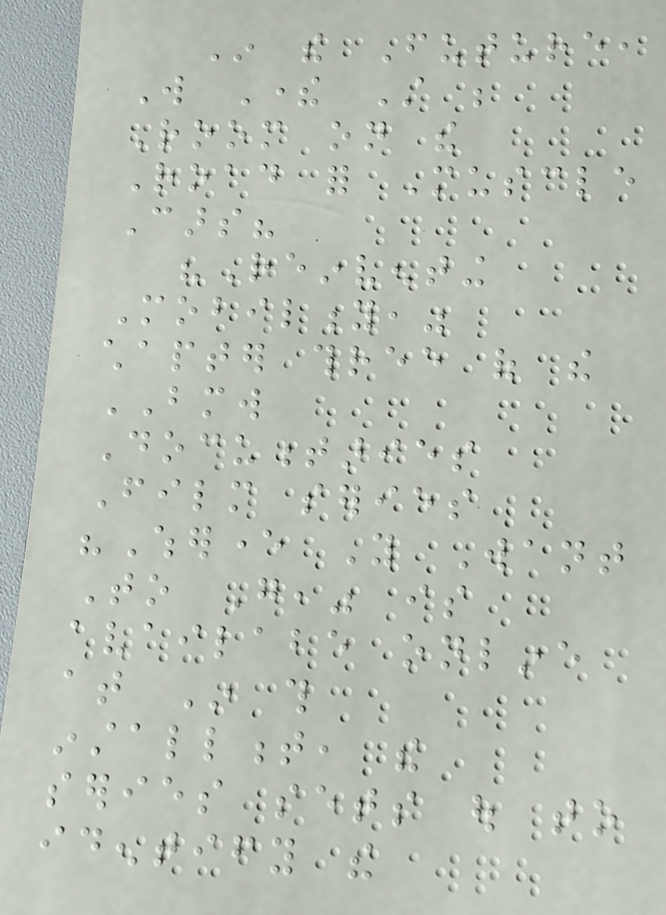In the Future,
Will There Still be
Room on the
Road for Muscle
Cars?
"Reinventing
Mobility,"
chapter three of the
BMW
Documentaries
Film series
"Wherever You Want
To Go," is
availabe online
at In this
installment, the
series sets out to
identify the
